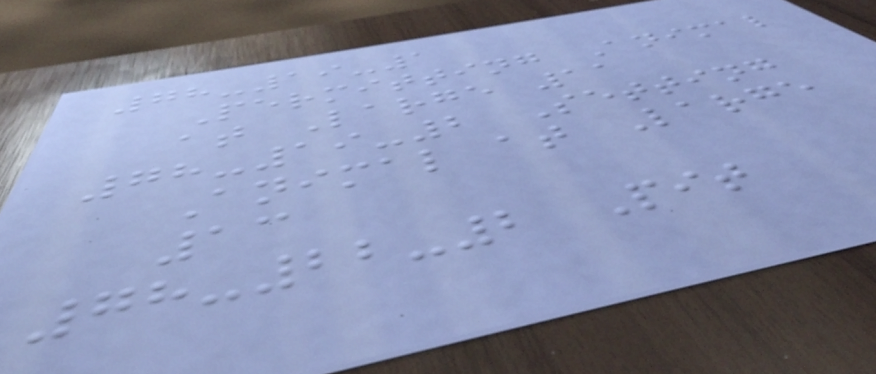78-19-1
Permitting Animal
at Large 11
78-19-2 Setting
Animal at Large
13
78-22-2 Pit
